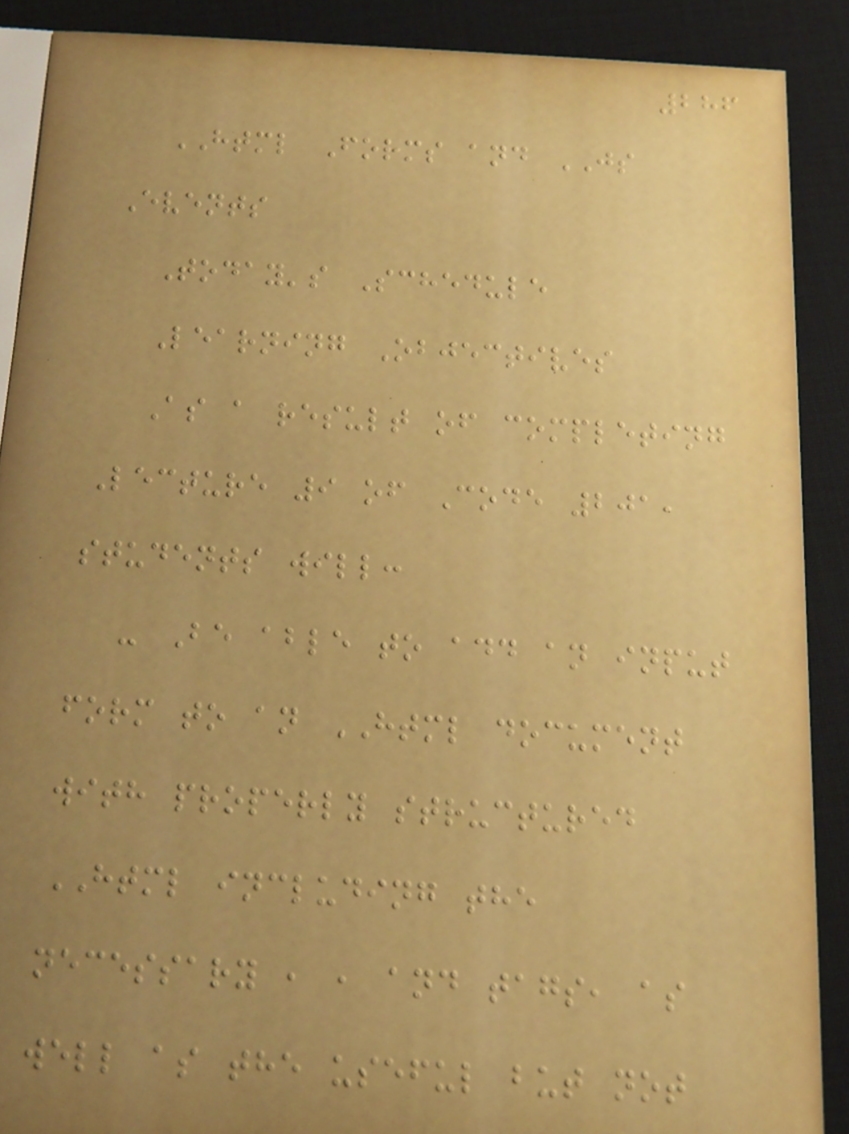286
HTML Forms and JS
Events
Today's Schedule
Learning Objectives
As a result of completing
Lecture 9 of Code 201,
students will:
- Be able to add an input
form to an HTML document
with properly structured
HTML including the
necessary , , and tags, as
well as the useful but not
